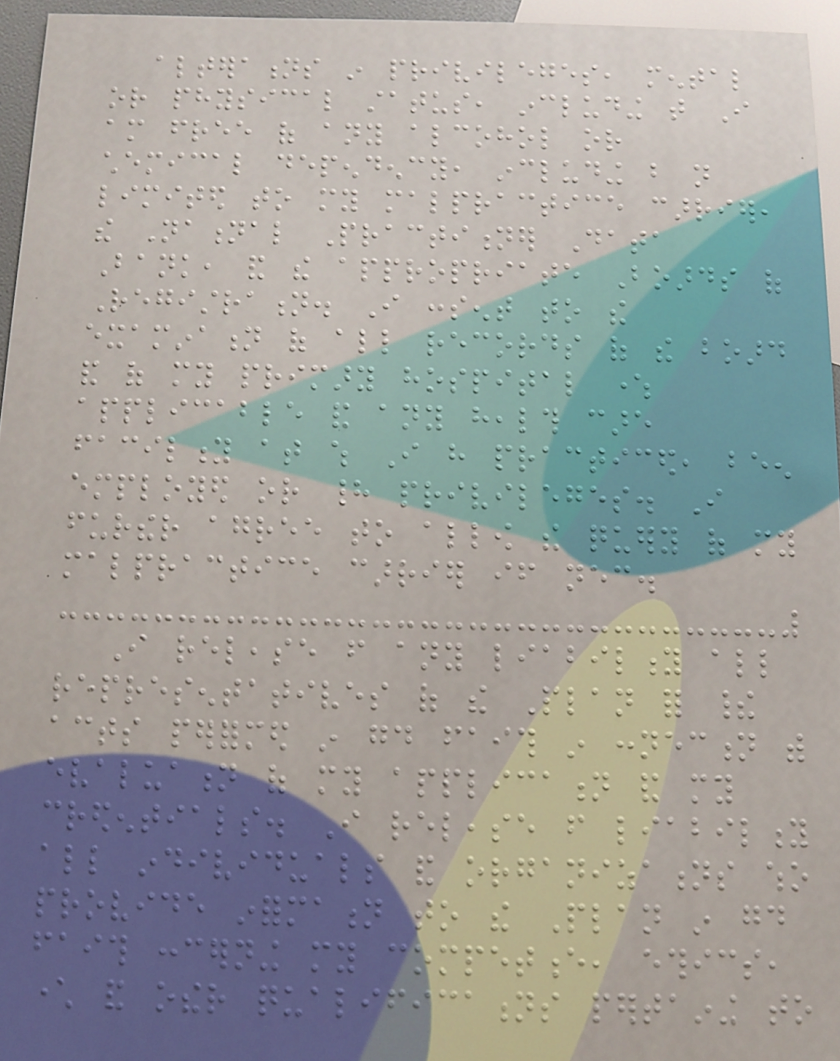alterations in privileges, mental
or physical status, including that I
am free of any alcohol or
chemical dependency, including but not
limited to my malpractice carrier,
the National Practitioner Data
Bank, and the appropriate Boards of
Registration. I consent to the
examination of all records of the board
and of my primary hospital where
applicable and any health care
facility at which I have practiced, been
employed or had privileges. I
further agree to allow the query of my
malpractice carrier if necessary.
I release from any liability all
representatives of the Plan for their
acts performed in good faith in connection with
evaluation of my application and my
credentials. I release from liability
all individuals and organizations who
provide information to the Plan in good
faith concerning my competence, ethics,
character and other qualifications pertaining to
